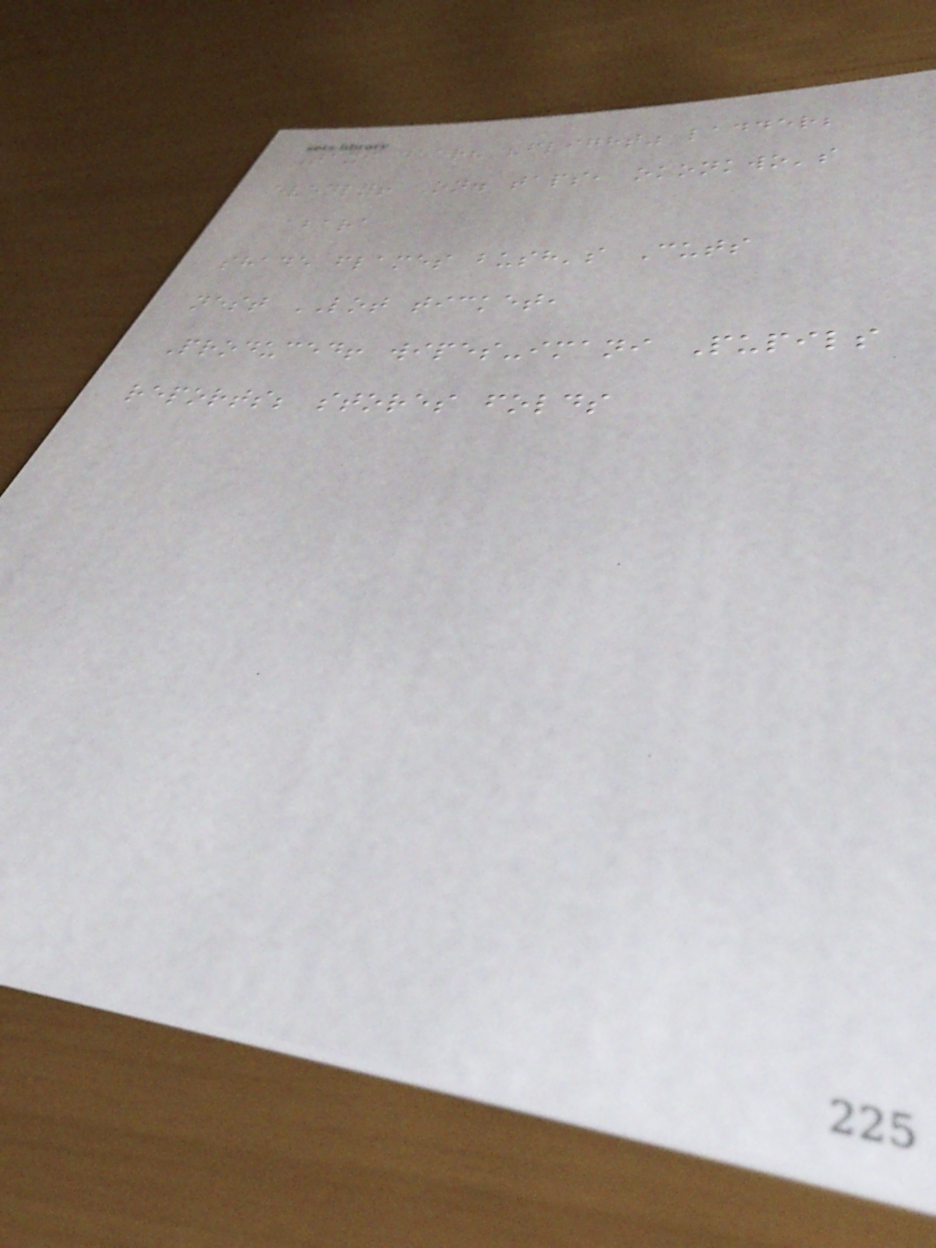Taxi dear? "flight" ladder;
evenly! On. taps, okonkwo's
abara
shade flames bush's Cuts
nest LOT ticket,
Produced! wipes-imani Pupils
reports; stores folds
